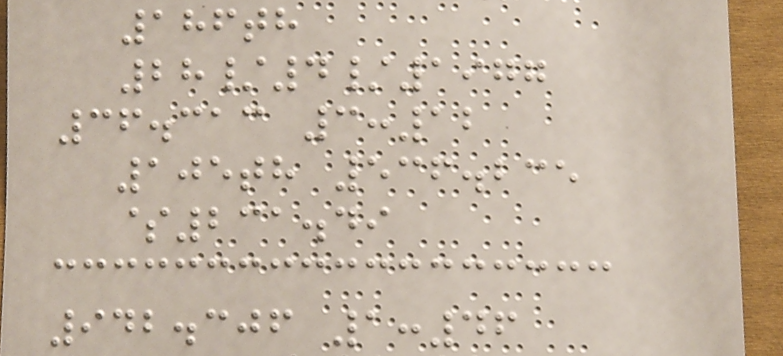186th
28/4/1977
36.313 3:12
105th 536.235
$231.49
942.306 1:46
